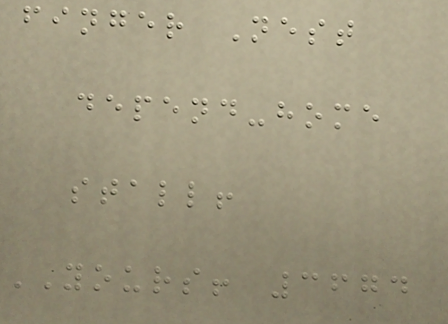finger Nest
depend-home
stall!
YOURS! 3674
